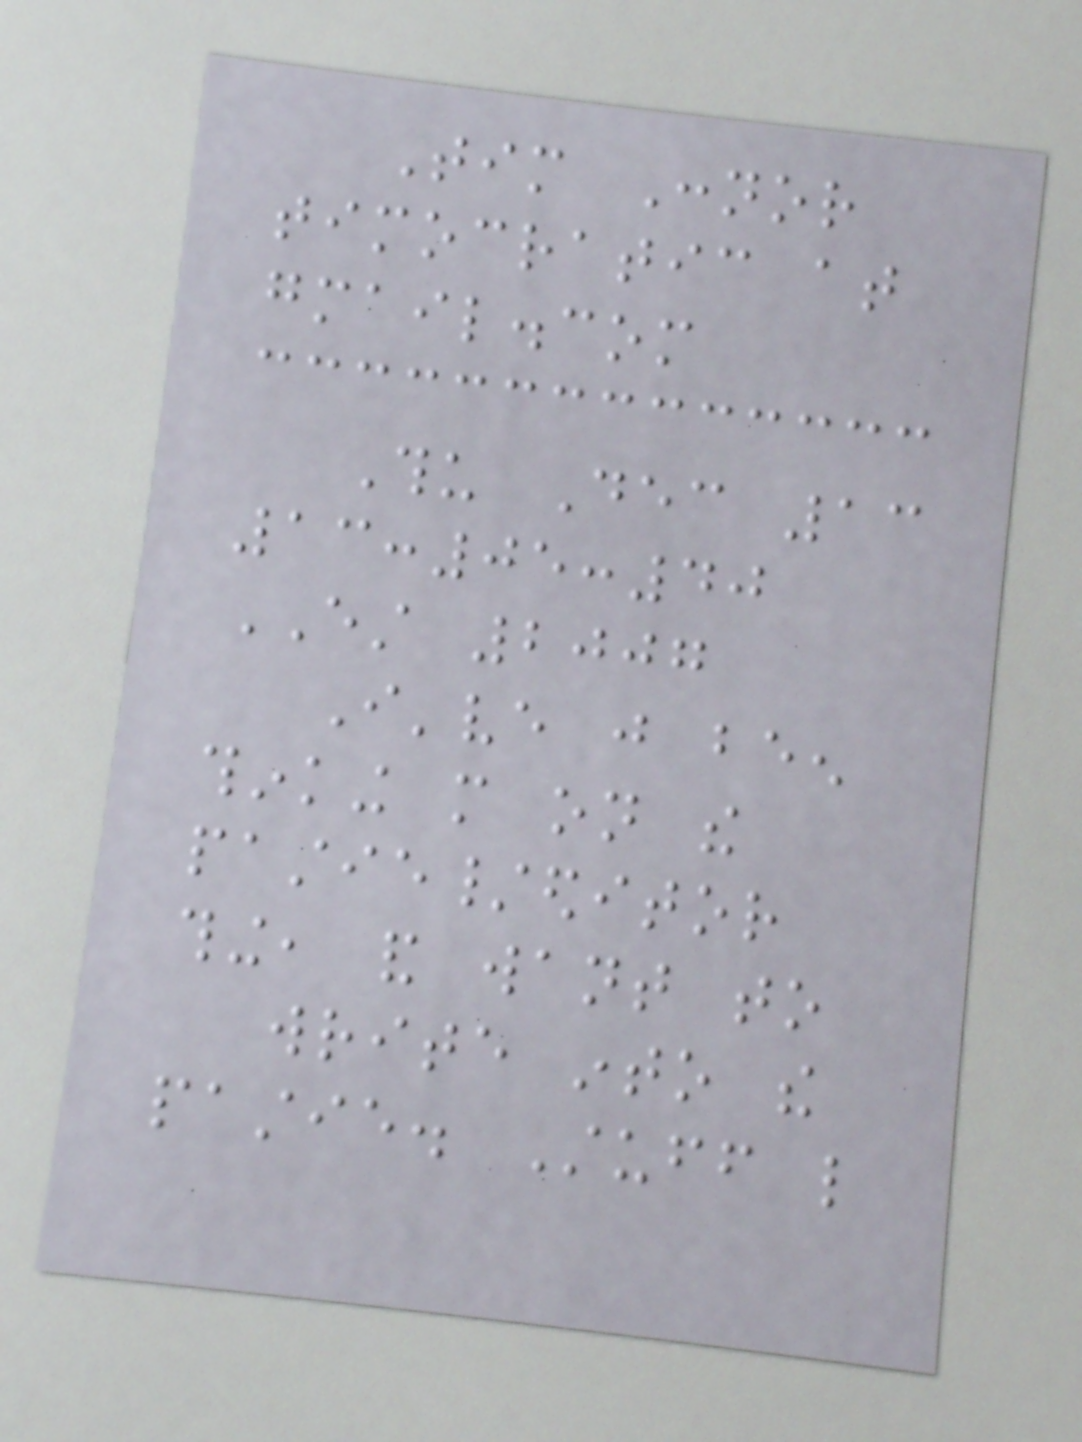Tim Connor
timocratic at
gmail.com
Thu Dec 13
13:05:40
EST 2007
I've just been
thinking more on the
pastie/editor
thing, and want to
write into the
pastie. Stuff like
